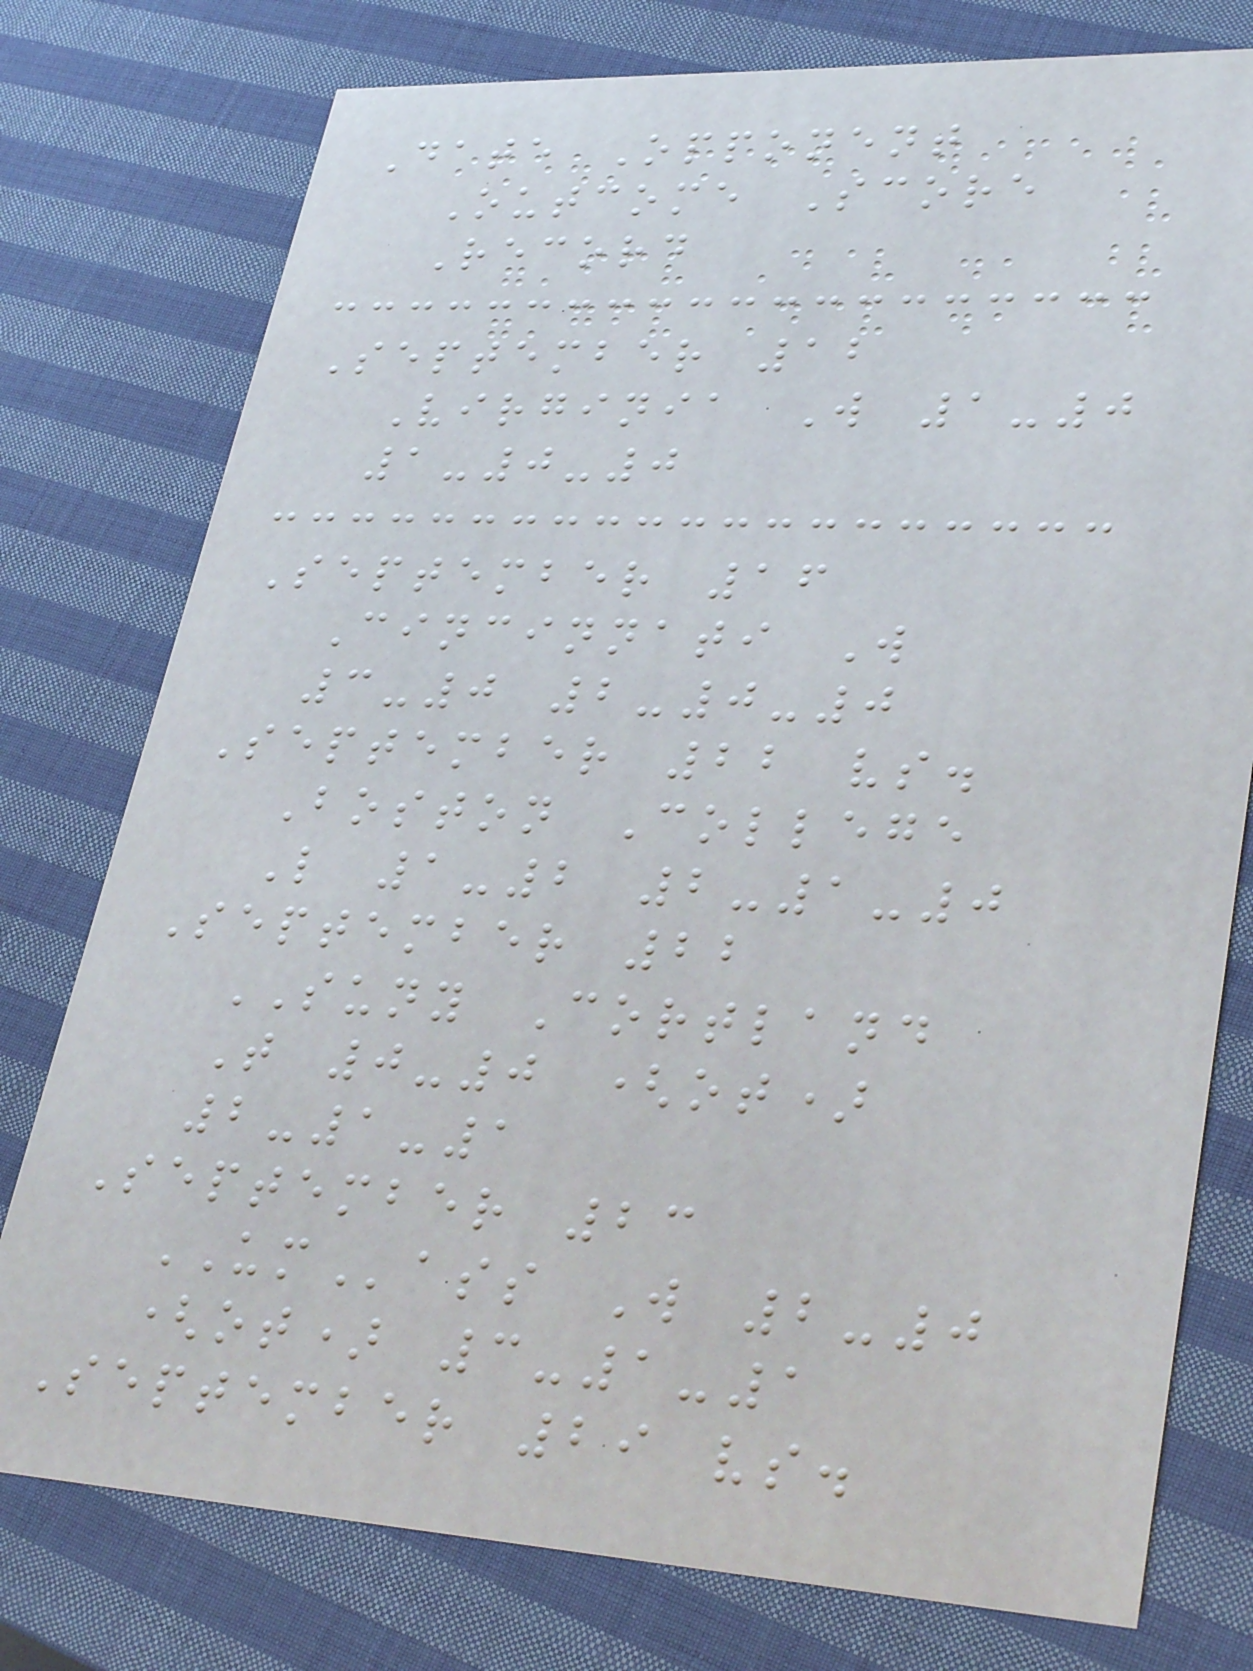Date Opponent
Outcome Score
Record
September 12
Virginia W 1-0
1-0-0
September 16
Cincinnati W
3-0 2-0-0
September 22 vs.
Boston College
L 1-2 2-1-0
September 22
SUNY Cortland
T 0-0 (ot)
2-1-1
September 23
UMass W 2-0
(ot) 3-1-1
September 29 vs.
